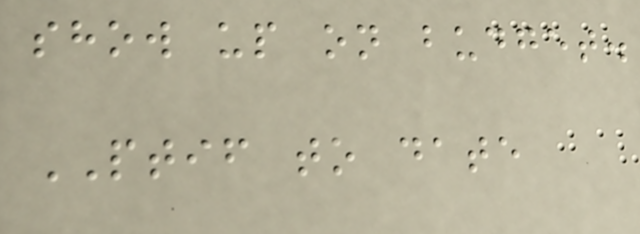show up on budget.
PTIF to date
